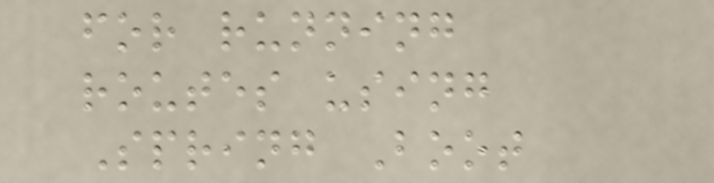for running
routes using
Spring Boot
